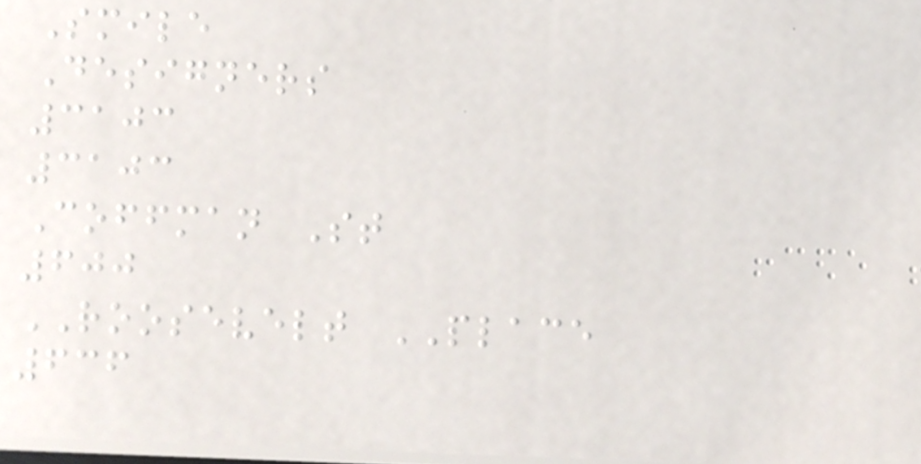Smile
Designers
3103
3103
Coffman St
600
ROOSEVELT PLACE
636
